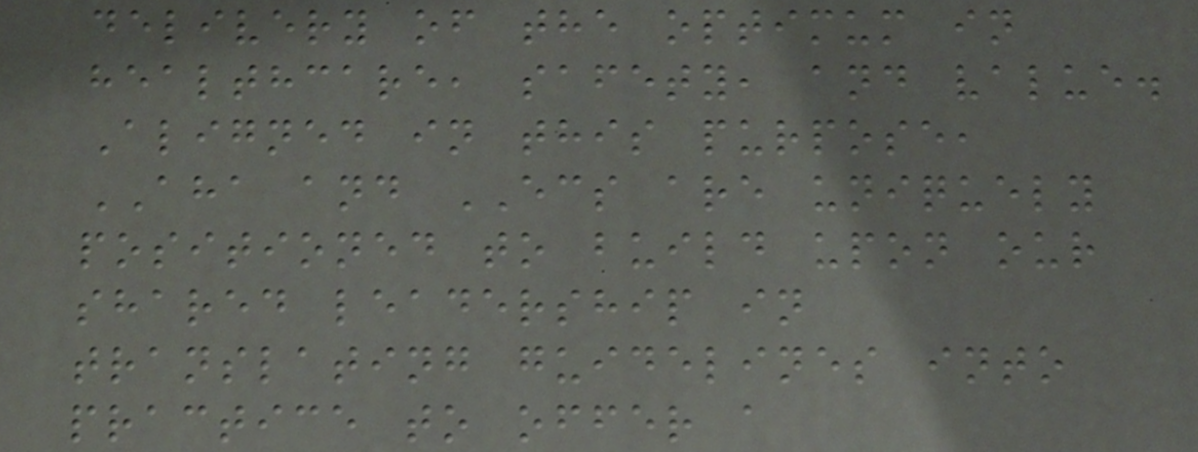delivery of the optimum in
healthcare, safety, and value.
Aligned in this purpose,
AHA and ECS are uniquely
positioned to build upon our
shared leadership in
translating guidelines into
practice to offer a
